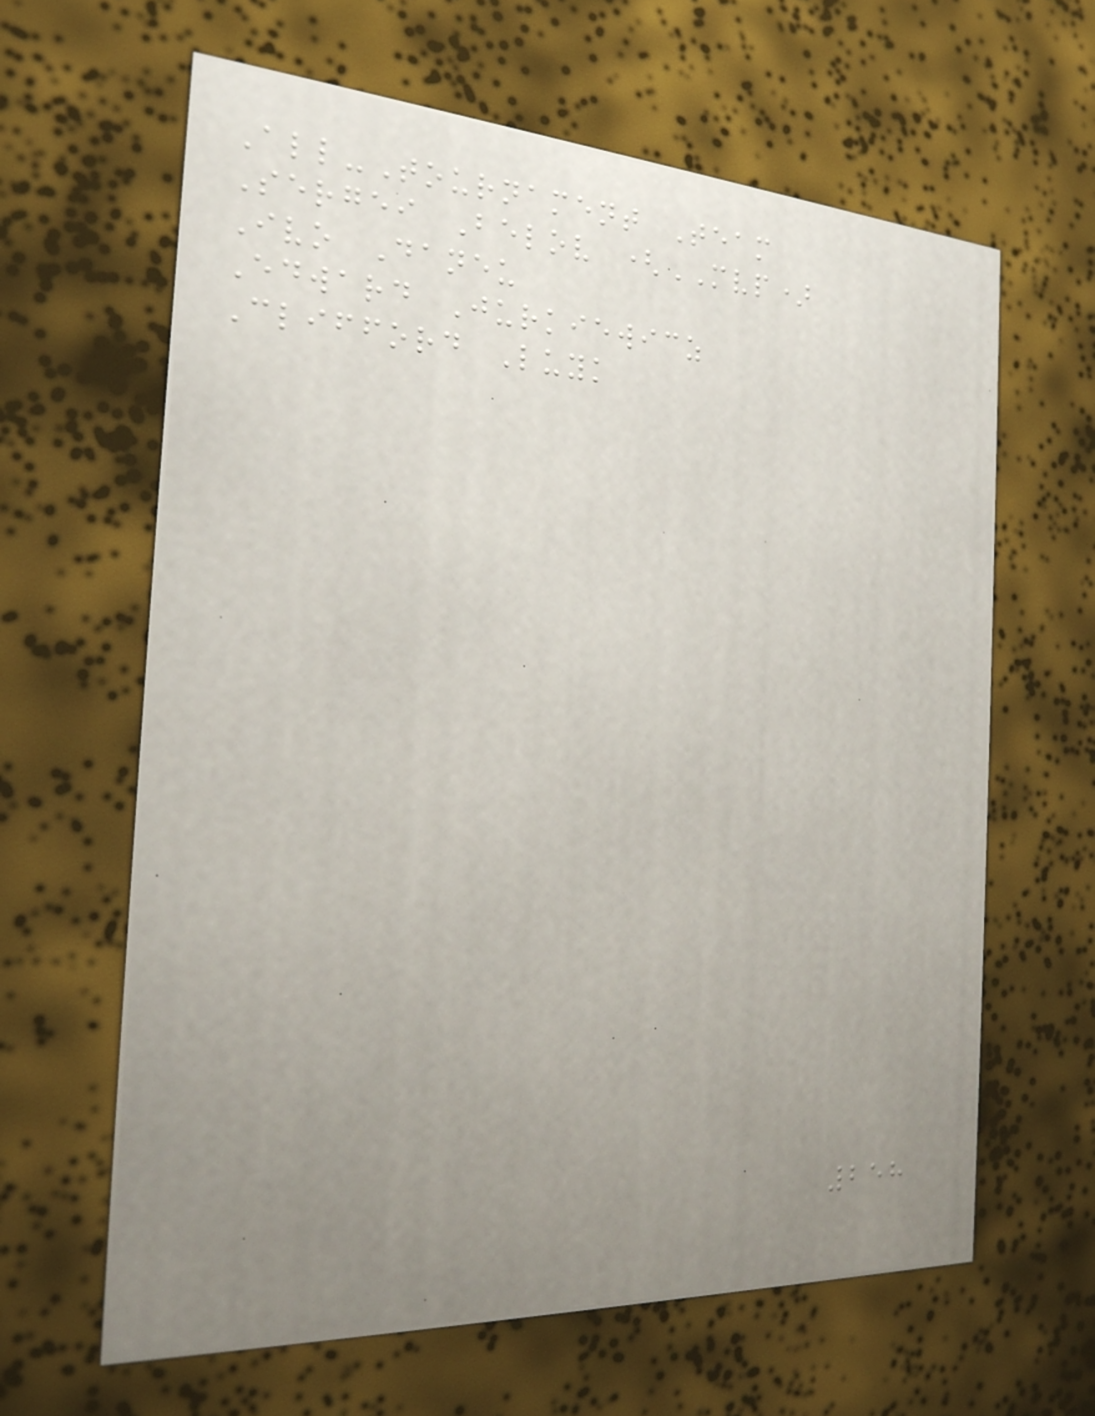All-Tournament Team
Sergei Belov (MVP)
Ivo Daneu
Edward Jurkiewicz
Clifford Luyk
258
